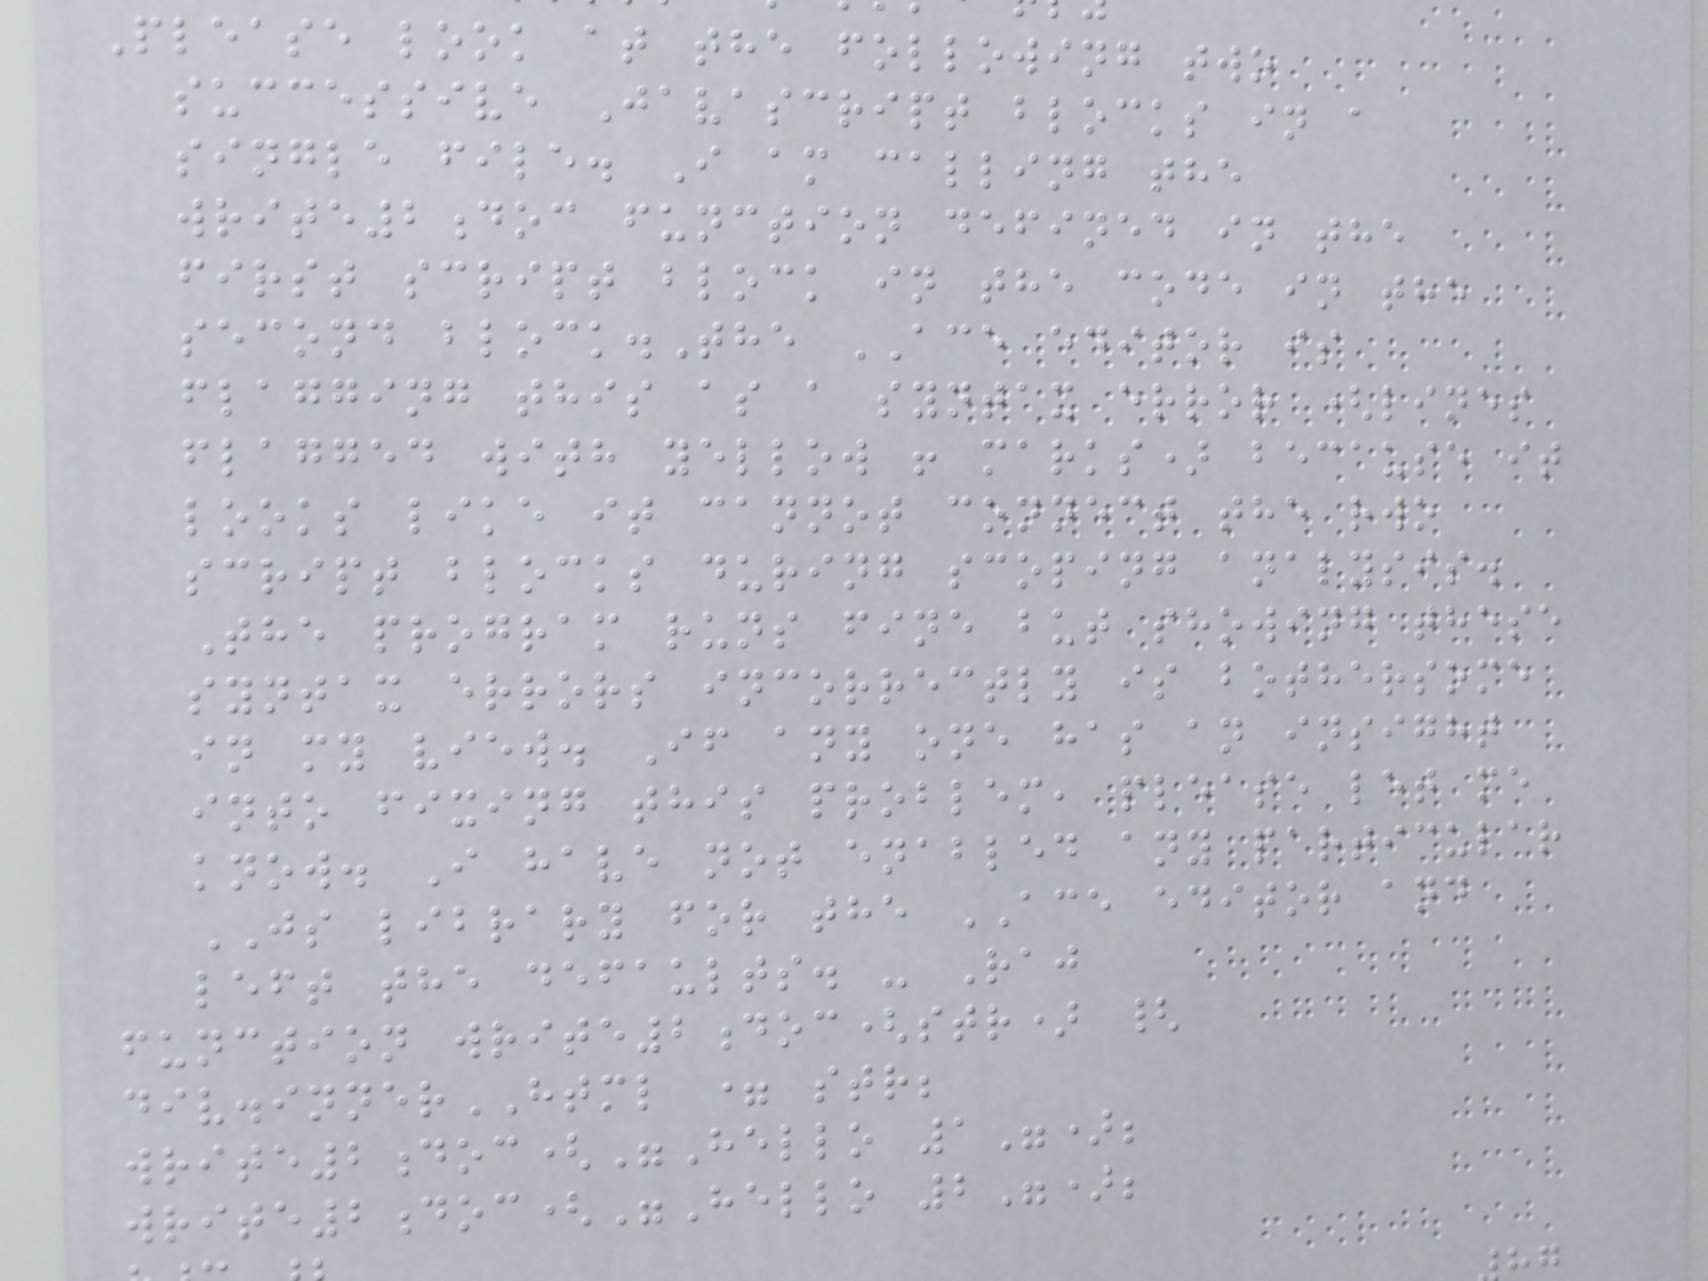Please look at the following two
successive Javascript blocks in a
single file. I am calling the
write2doc function defined in the
first script block in the code in the
second block.The ACE editor is
flagging this as a syntax error (lines
flagged with yellow ! marks) because it
looks like it cannot connect the rwo
script blocks during scoping analysis.
The program runs fine but showing these
syntax errors incorrectly is bothersome
in my view. If any one has an insight
into fixing this problem, please let me
know. I have not enabled any particular
JS library for the ACE editor and
left the defaults. - Raj
function write2doc(str) {
div.innerHTML = str;
write2doc("Hello 1");
write2doc("Hello 2");
